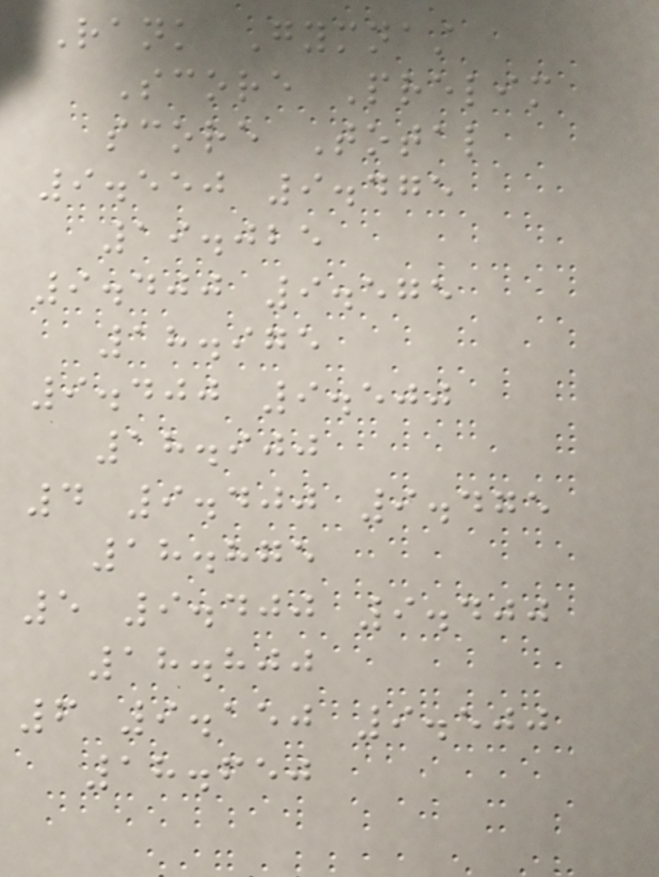Rank Gymnast
Score Prelim
score Total
9.550 9.475
19.025
9.400 9.575
18.975
9.400 9.500
18.900
4 9.400 9.475
18.875
5 9.400 9.400
18.800
6 9.150 9.500
18.650
